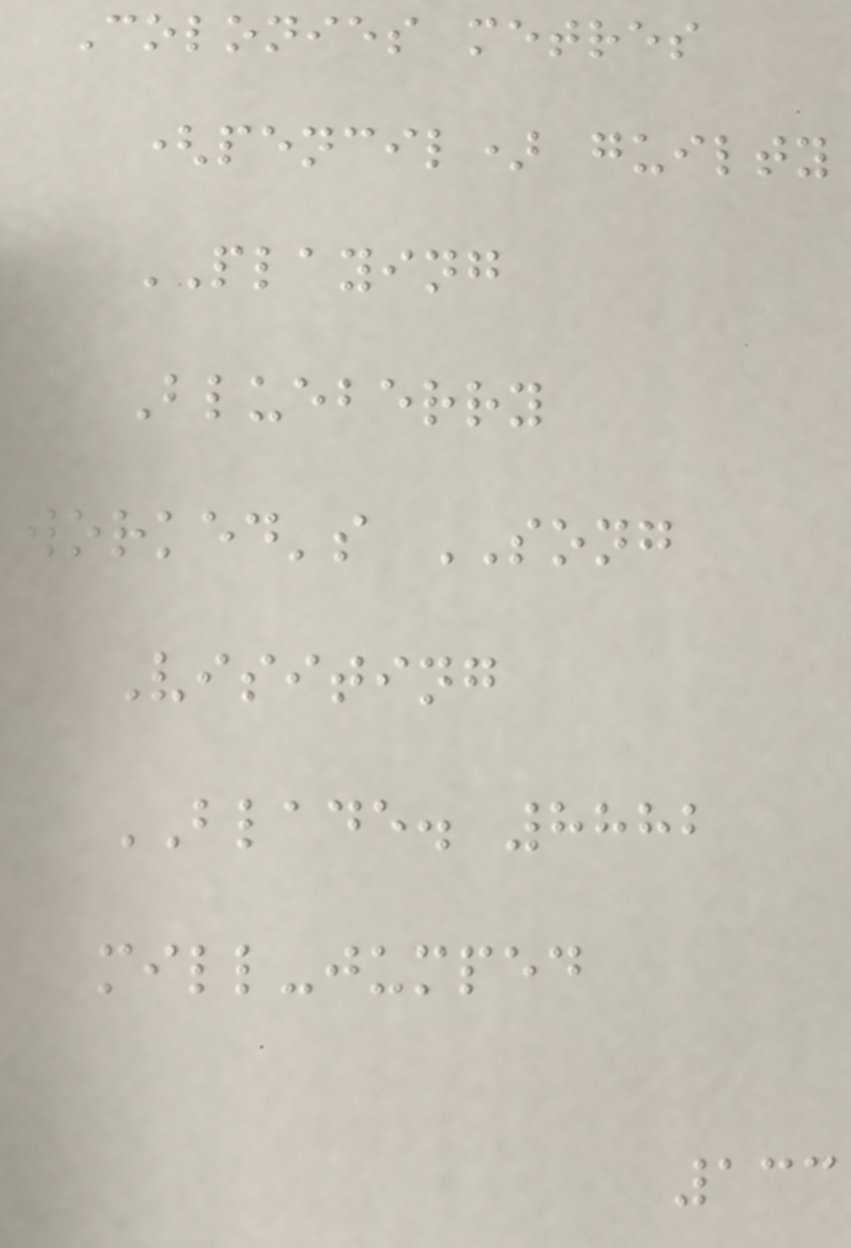Colonies metres
(pencil) guilty
PLAYING
Blueberry
worked's SONG
Visiting
BLADE. 8882
mill-jumped
133
